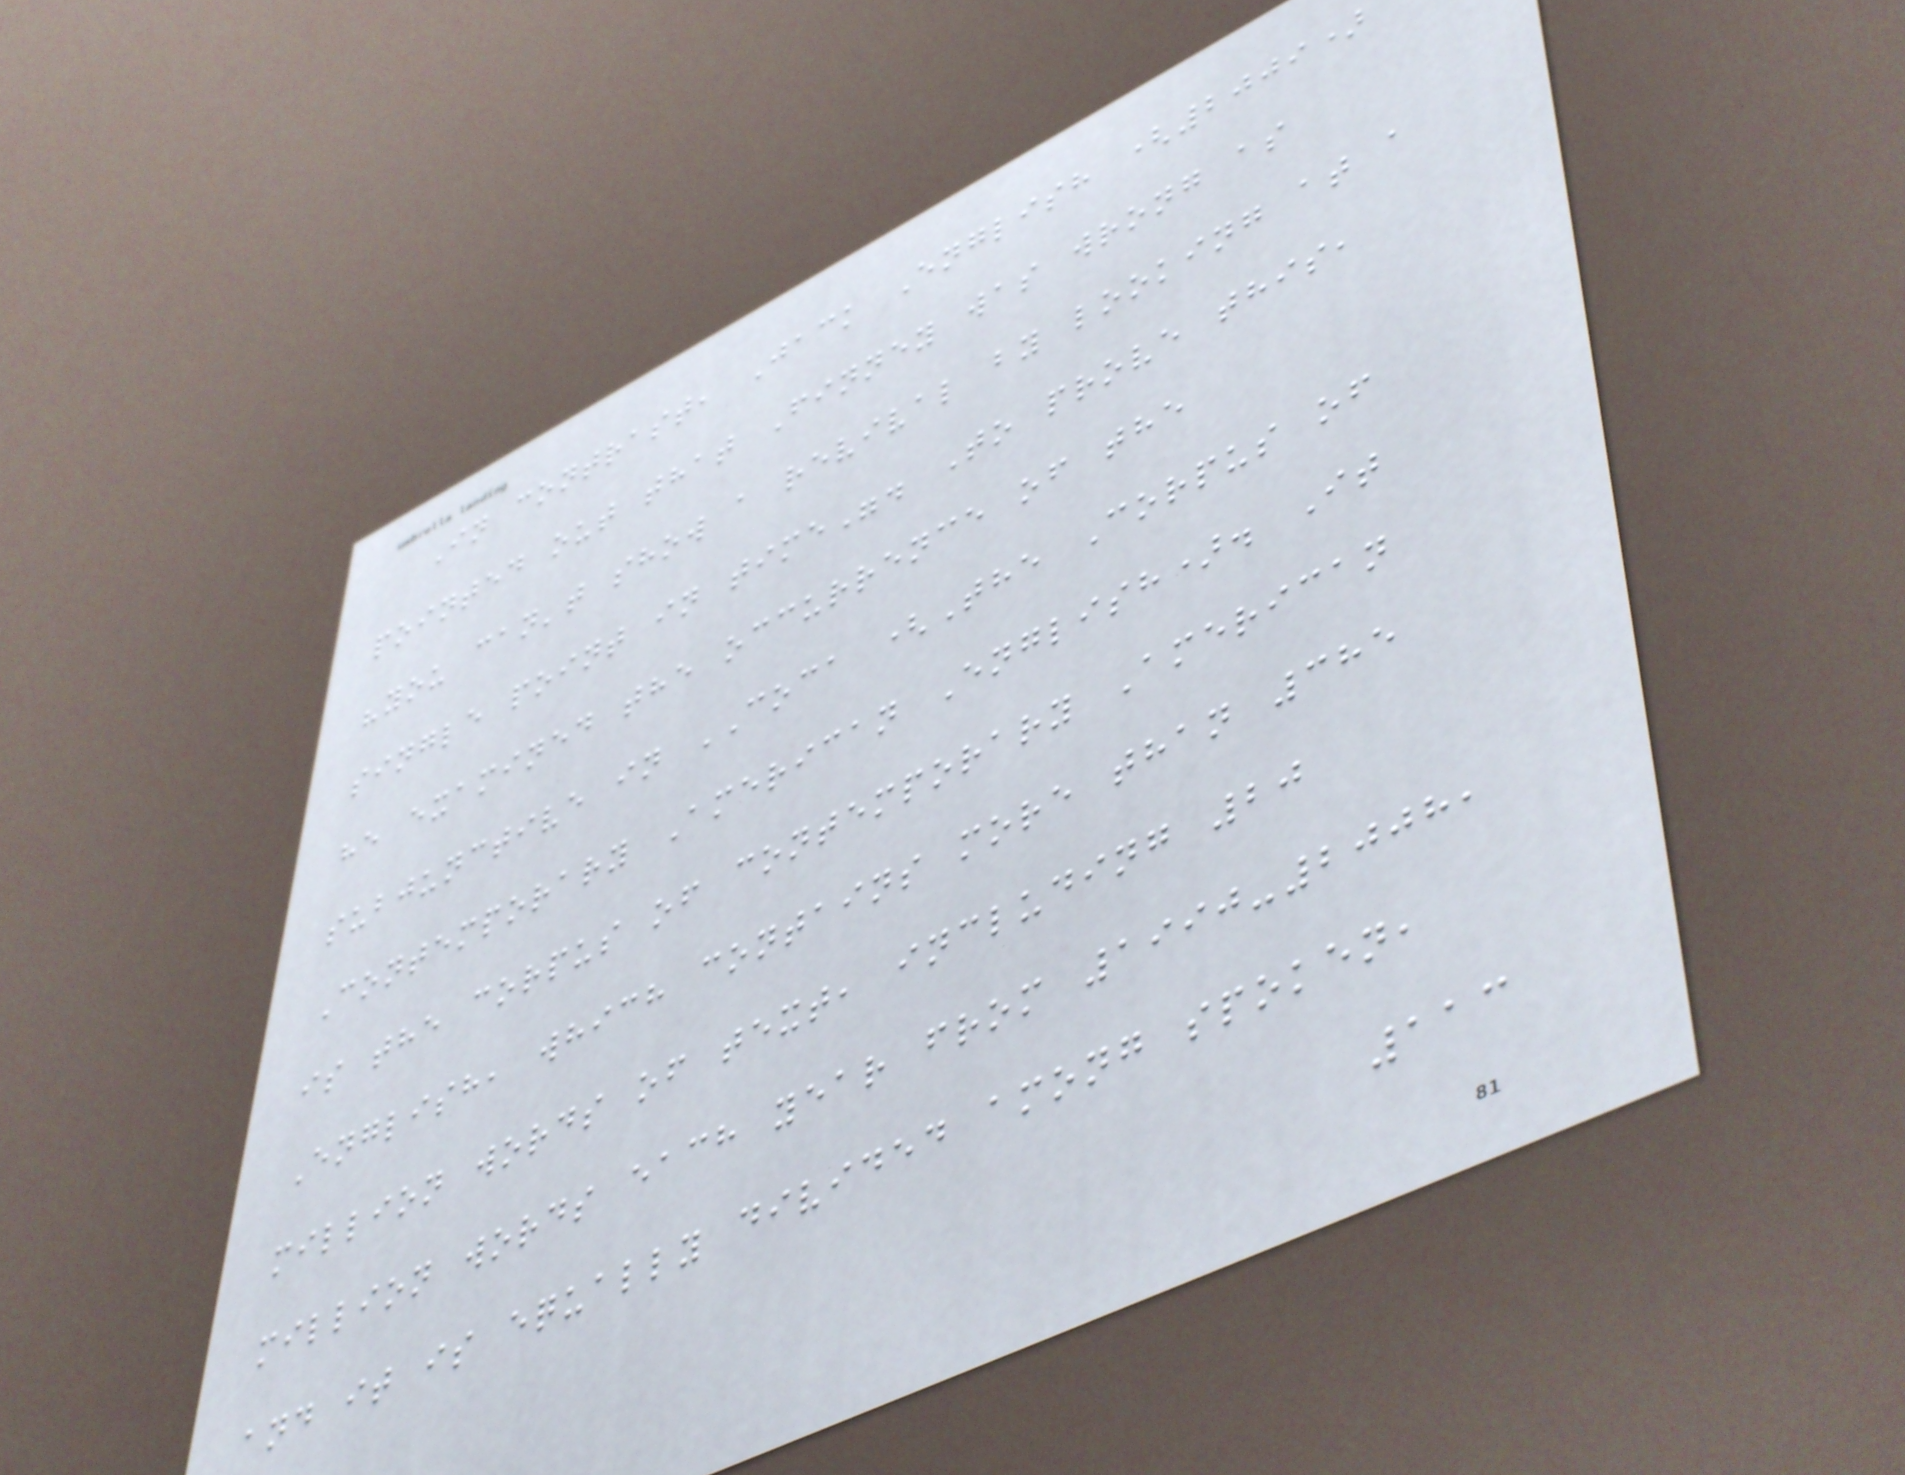In contrast, Jack English (2009)
pointed out that Finney was wrong as
"you can't show a revival by looking at a
single point in time". To prove this,
he examined the occurrence of the
subjunctive in COCA (The Corpus of
Contemporary American English). It
is the corpus of contemporary American
English, which contains more than 385
million words of text, including 20
million words each year from 1990-2008,
and it is equally divided among spoken,
113
